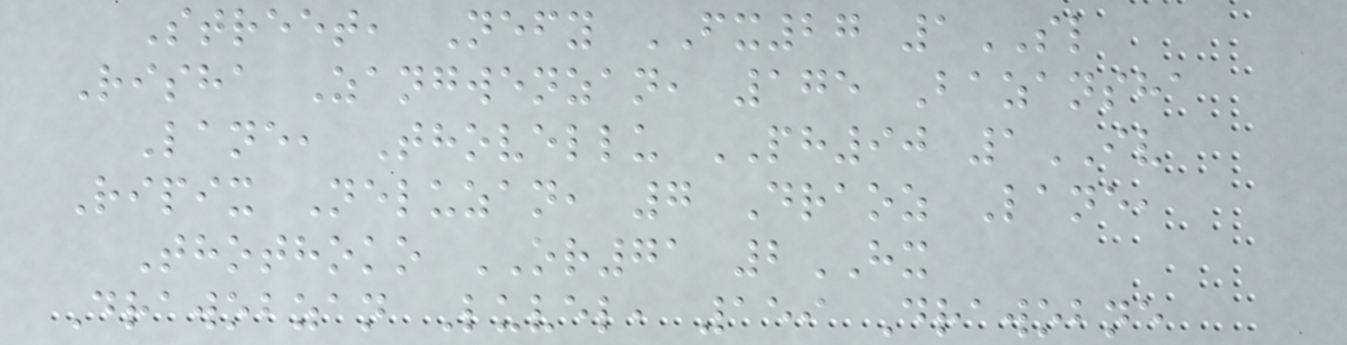Street, Nefy FX27 1SL
Risha Zangwenzan, 175 Bazansha
Lane, Thovellu PH90 1IV
Ripix Neluzan, 7 Draoz Lane,
Thothoko OR71 2HX
Drawobzan Luvel, 159 Drawobne
